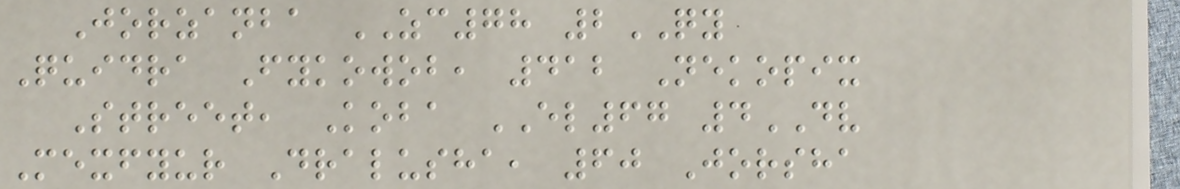Jorzanba ZC78 2QY
Quidra Fykowob, 412 Nekopix
Street, Koba EL67 4DV
Mexfyur Dralusha, 60 Jorsha
